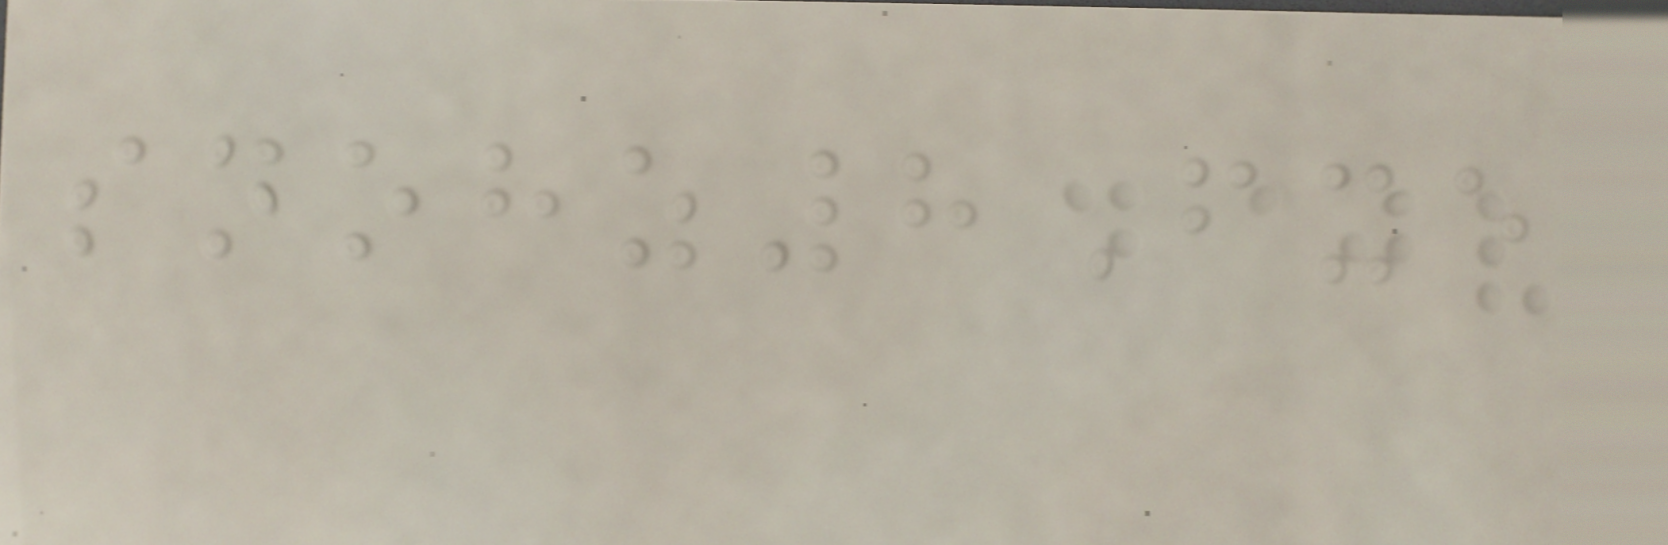snohz8Fxe
